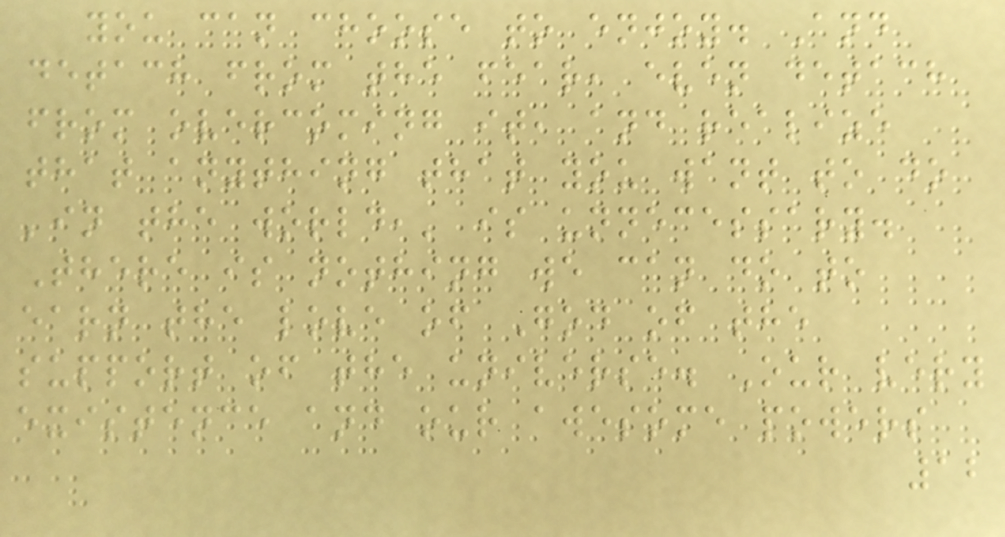you can choose to enjoy. And
detach from the fear, even detach
from overcoming it, and realize
that anything that you want to do
'in the world,' is unnecessary.
There is nothing we can do to
earn the love of God of the
support of the universe. Our very
existence and our awesome powers
12
